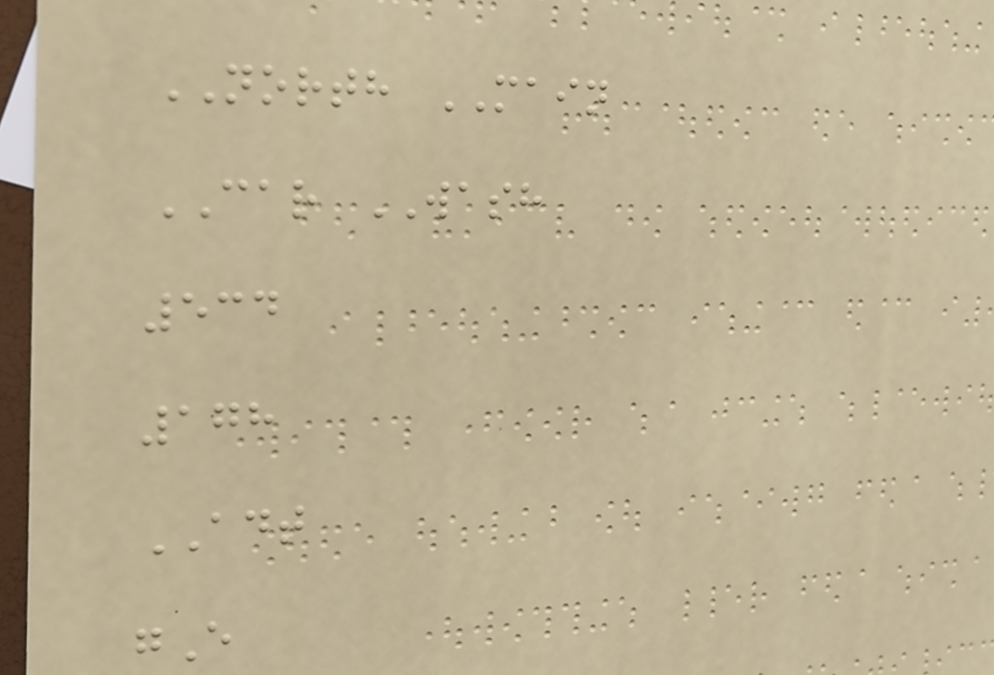NORTH MAIN
CAR WASH
534
178
ADT
gE
